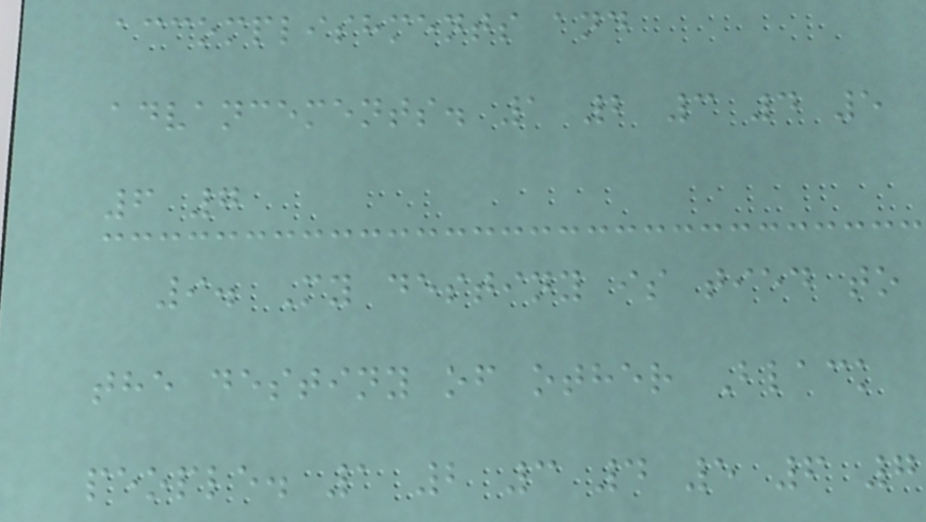accomplishments and
advancements. 1 2 3 4 5
6 7
9. My destiny is tied to
the destiny of other Black
people. 1 2 3 4 5 6 7
